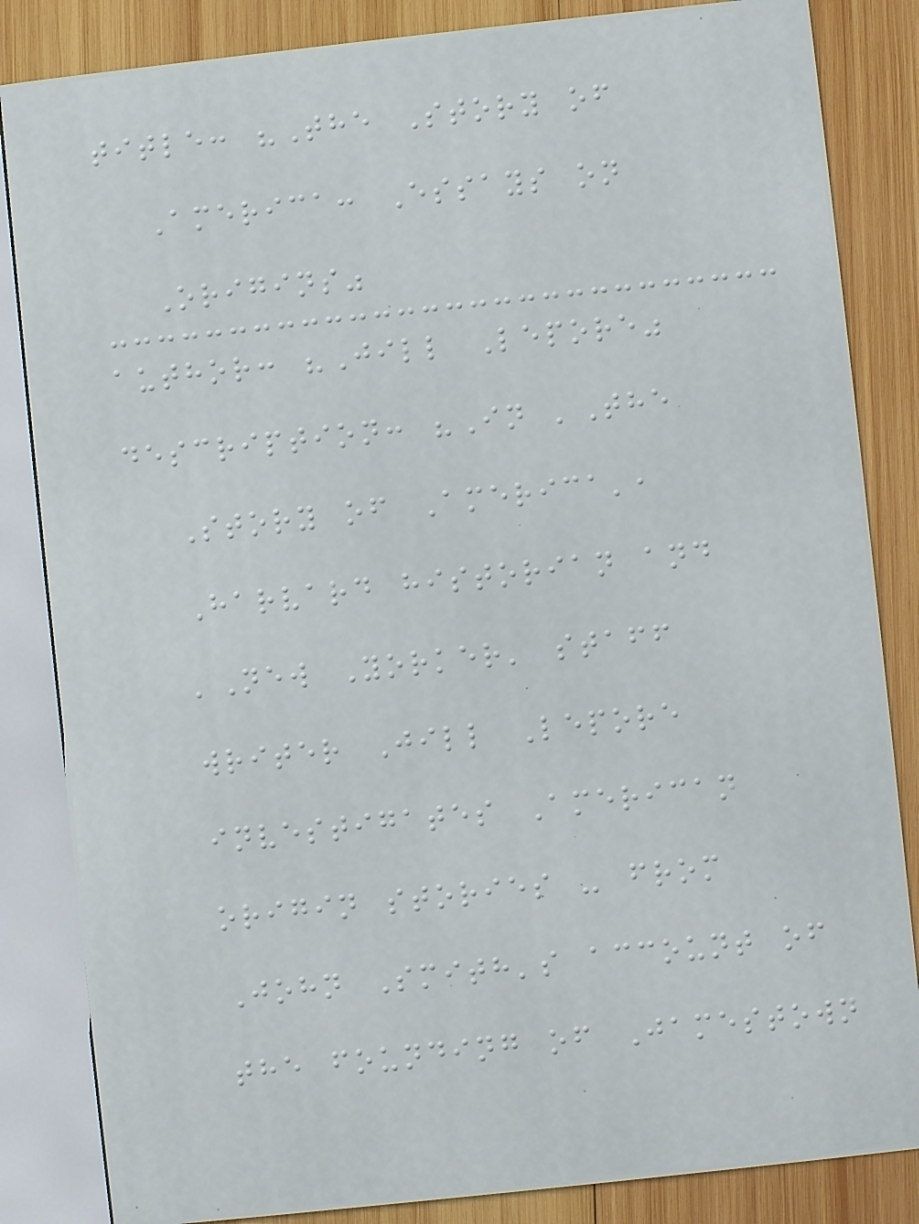title: "The Story of
America: Essays on
Origins"
author: "Jill Lepore"
description: "In 'The
Story of America',
Harvard historian and
'New Yorker' staff
writer Jill Lepore
investigates American
origin stories - from
John Smith's account of
the founding of Jamestown
